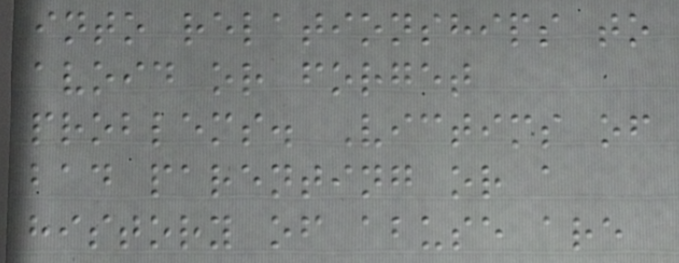into relationships to
avoid or forget
problems. Victims of
bad parenting or a
history of abuse are
